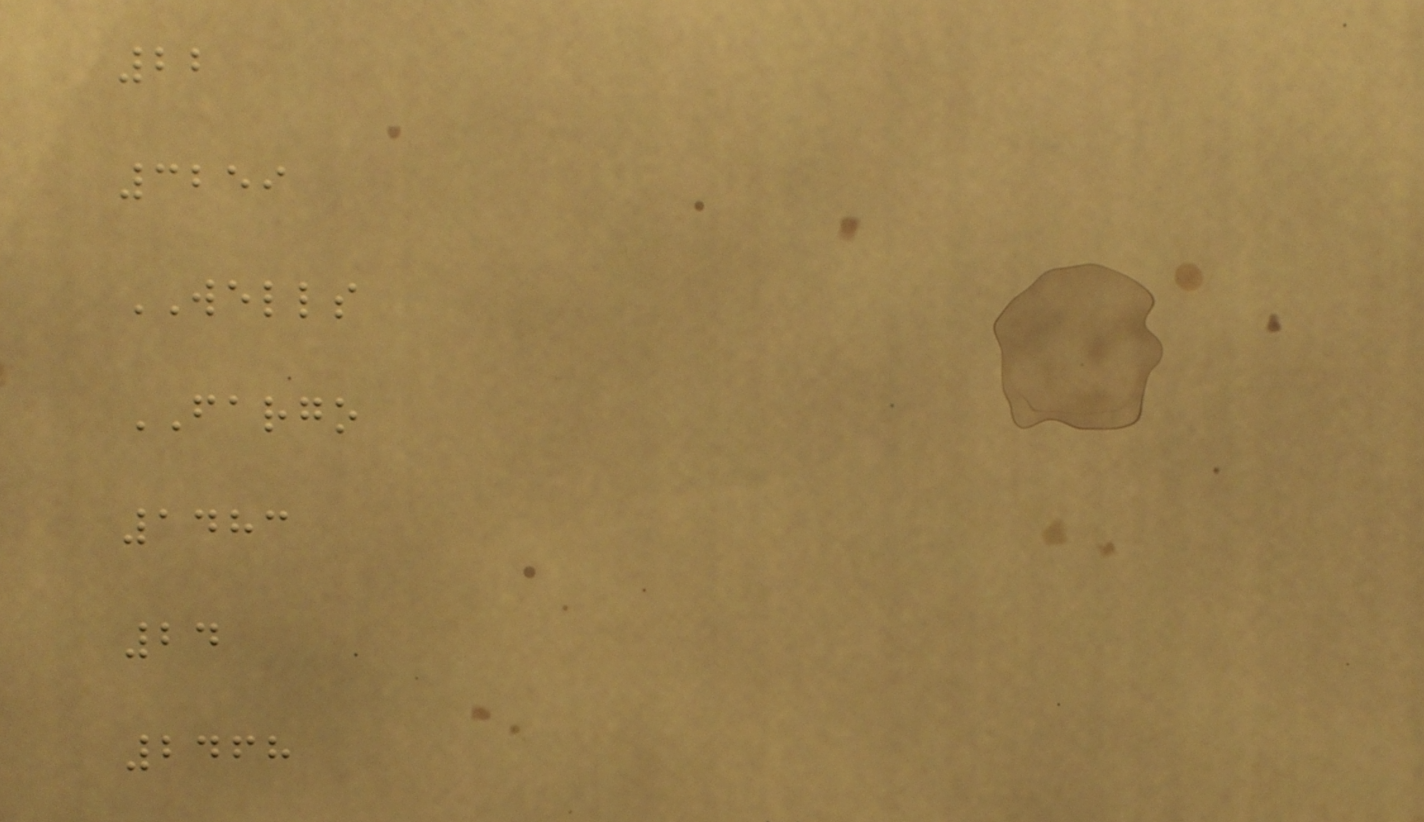22
3259
WELLS
FARGO
1483
24
2468
